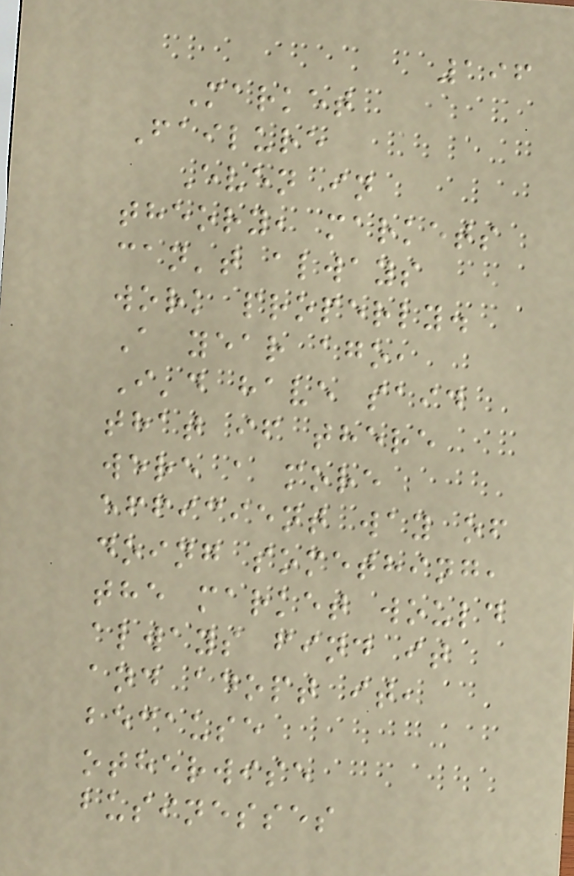196
Market
Failure
Even in
theory, markets
can't always
work properly.
A year ago,
I'd have said
that if there
were a more
efficient way of
doing something,
the market would
always find it
and adopt it,
because
otherwise
businesses
